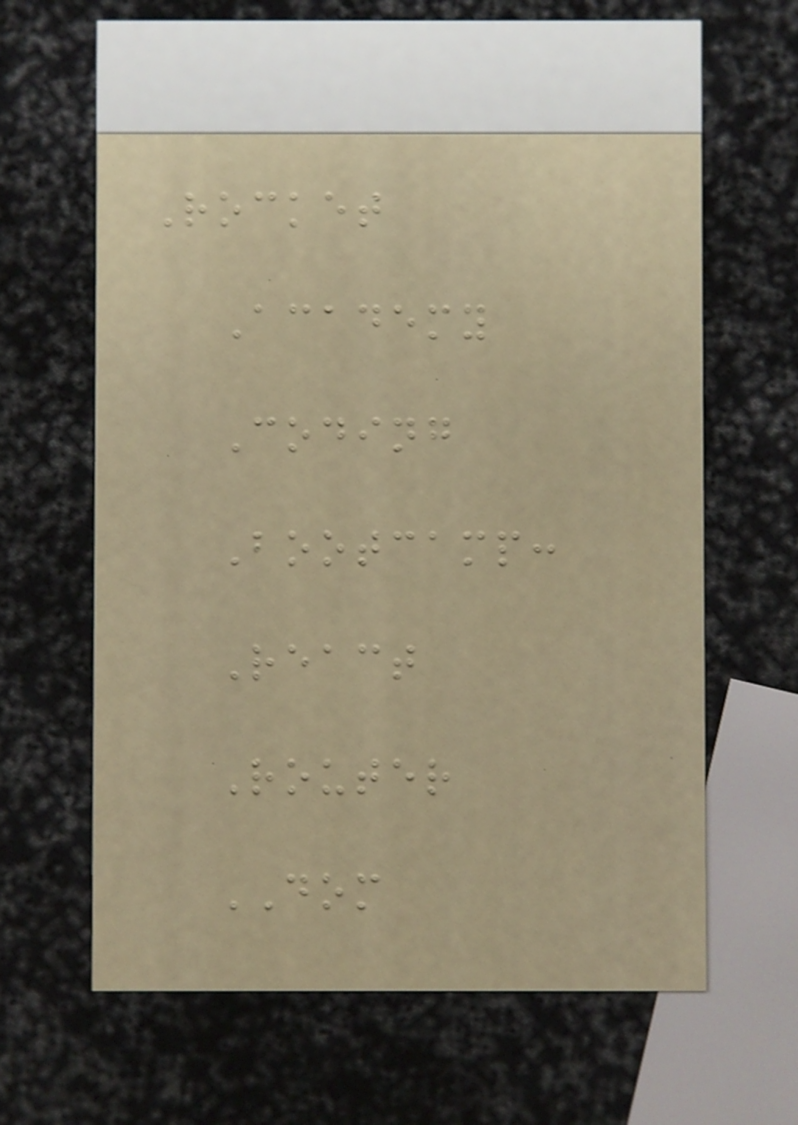Rocket
Academy
Coding
Bootcamp:
React
Router
DOM
